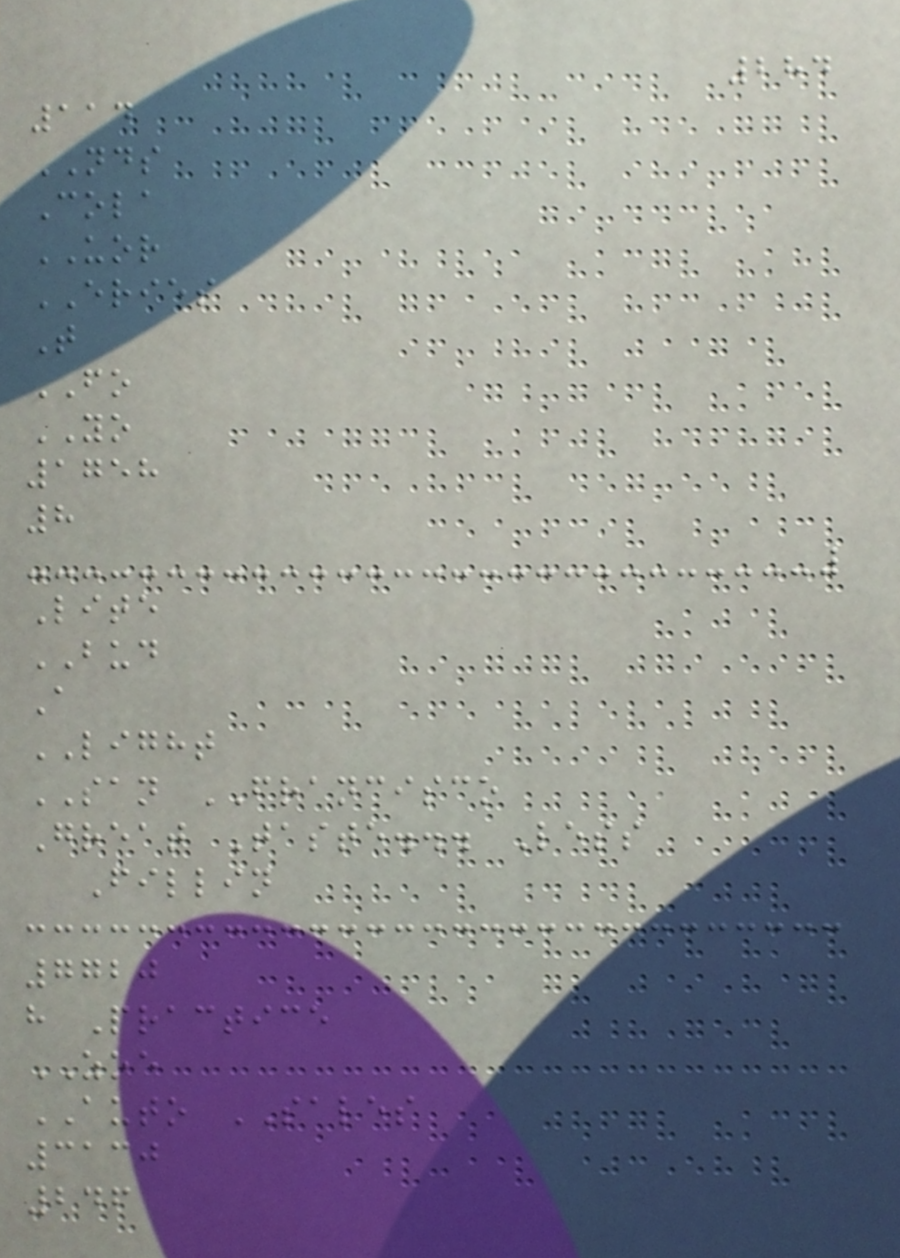284
114
NDS
Cola
UOR
ERIES
T
FO
YO
1758
8
Lite
BUD
A
LIGHT
SAN FRANCISCO
Great Taste... Less
Fillin
7720
h Practice
ZOE
AUTO SALES
3130
246
